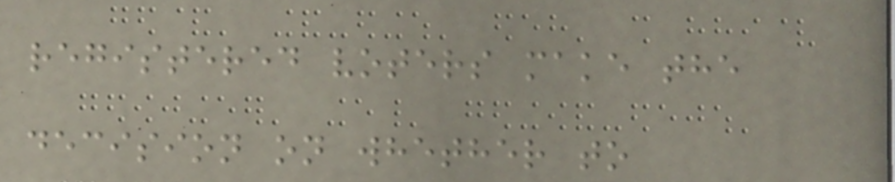registered voters make the
decision on whether to
